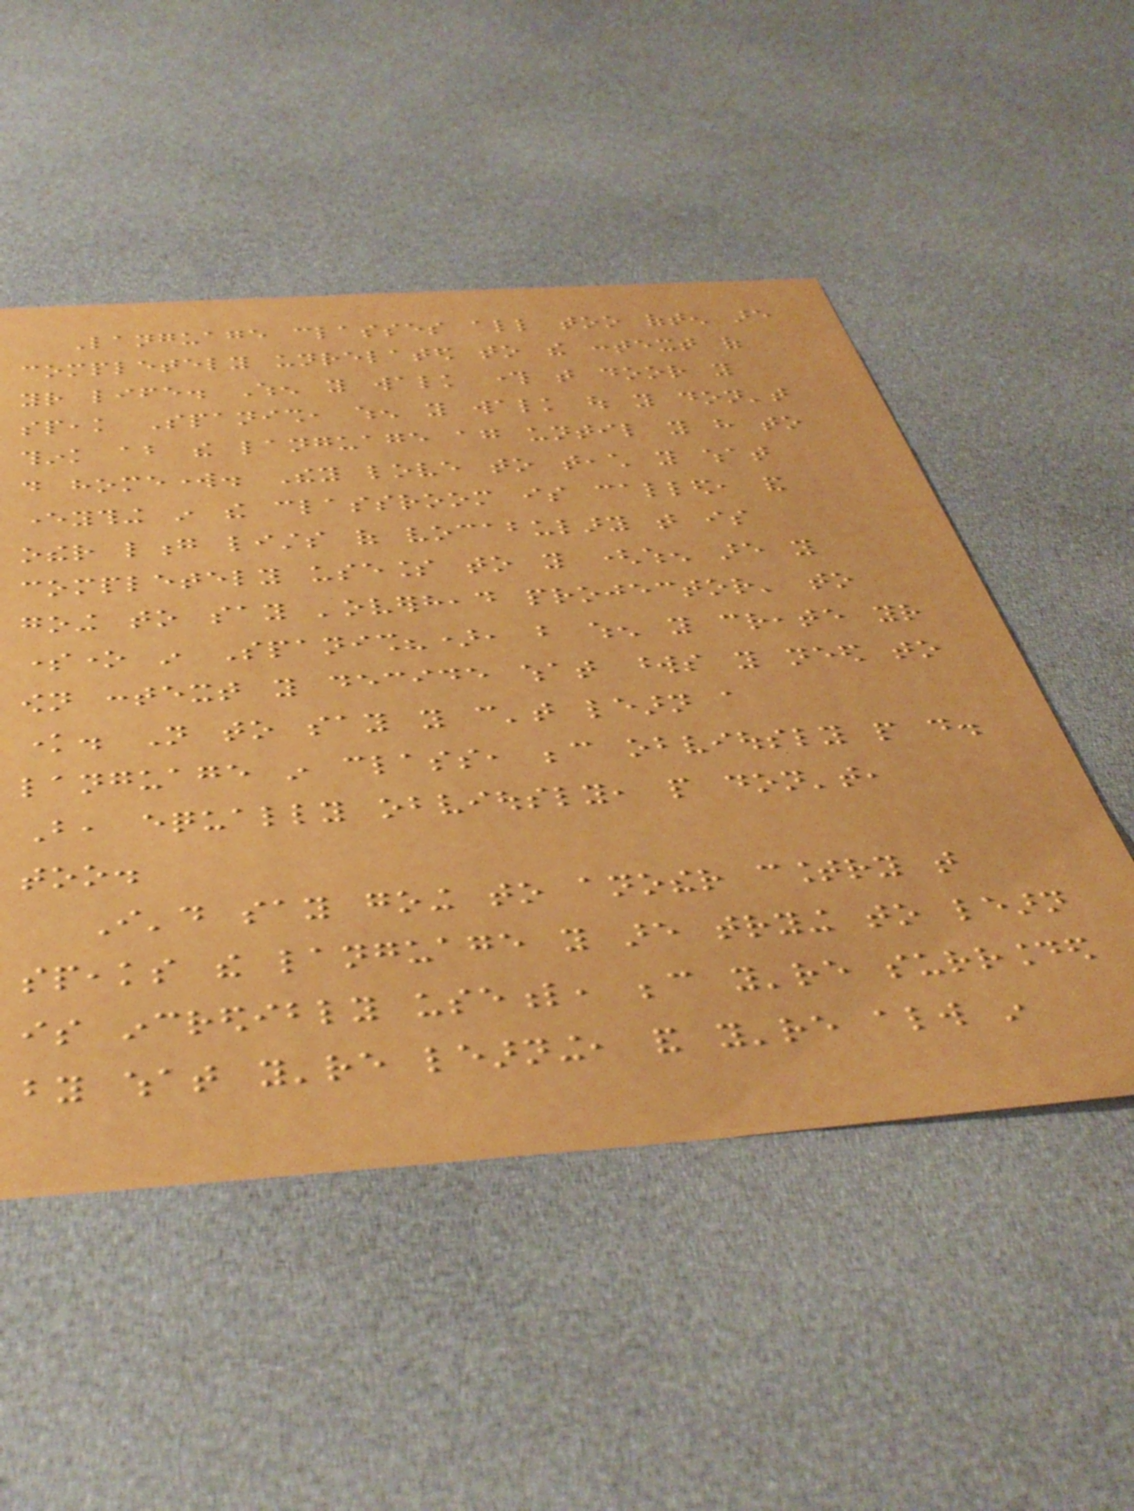Language classes all too often are
completely unrelated to the context of
your life. When you walk through that door you
speak Spanish, when you walk out you don't
think about the language again until you have to
do homework. They love to teach you what
everything in the classroom is called, and
other long lists of vocabulary that is
completely useless to you (when are you
going to say 'overhead projector' to
someone in Spanish?), but when you create your
own context you decide what words you need to
know. Not to say you can't learn a
language in class, because obviously people do.
But, equally obviously, people don't,
too.
I'd say going to another country that
speaks the language you are trying to learn
is incredibly useful, because you're surrounded
by what you're learning, and you're always in
